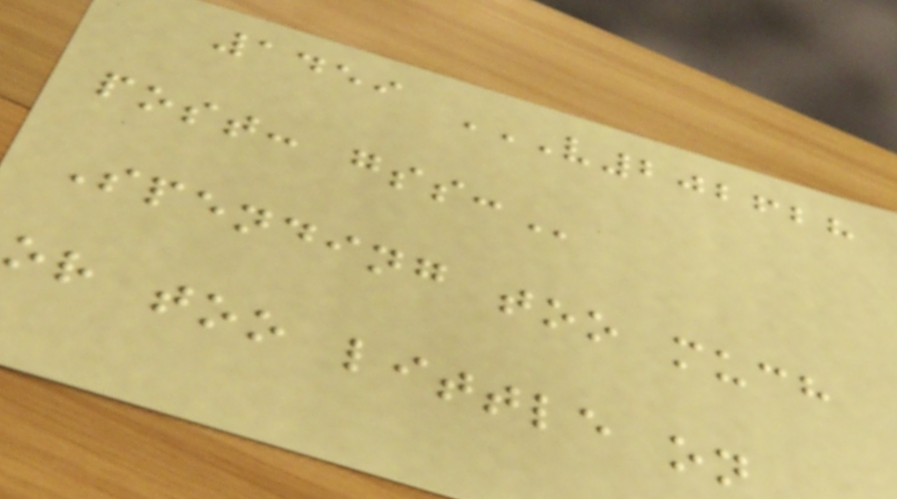1459 V202628
POST: GSS:
Spending too much
or too little on
